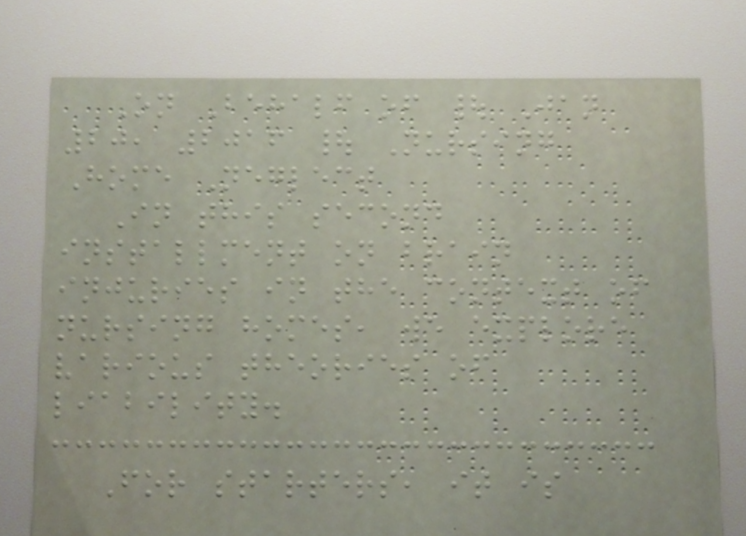On Behalf of | Jan
20, 2016 | Nursing
Home Neglect
In this second
installment on brain
injuries in the context of
nursing homes, we explore
various theories of
liability.
For starters, it is
